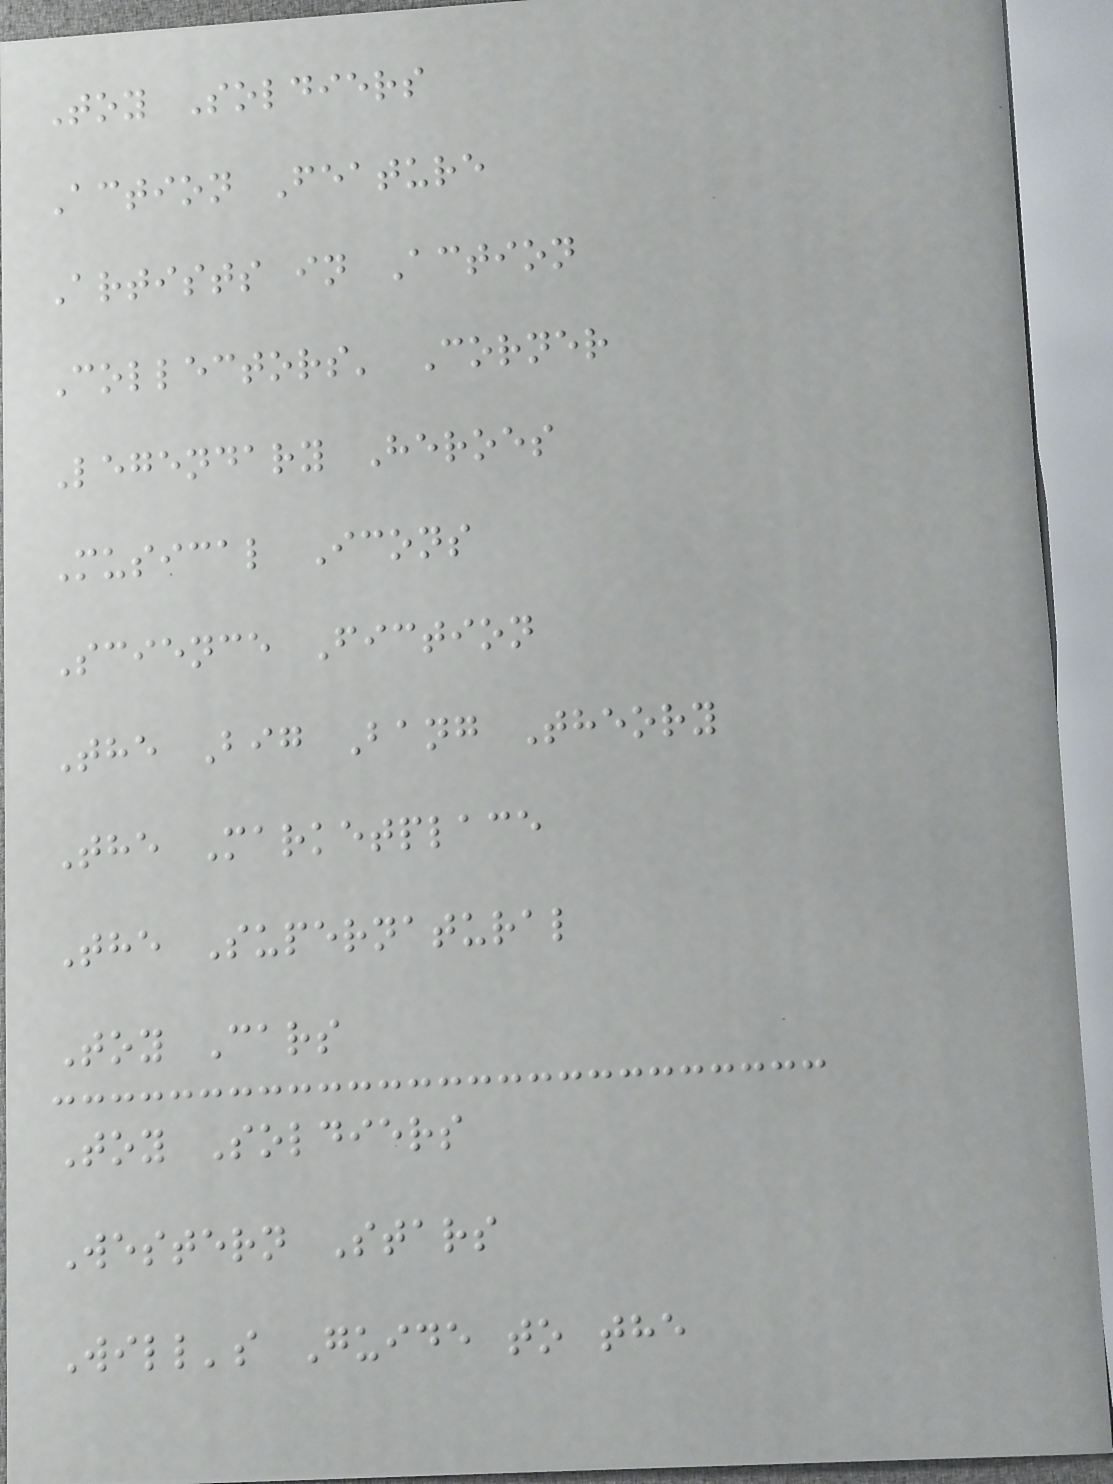Toy Soldiers
Action Feature
Artists in Action
Collectors' Corner
Legendary Heroes
Musical Icons
Science Fiction
The Big Bang Theory
The Marketplace
The Supernatural
Toy Cars
Toy Soldiers
Western Stars
Will's Guide to the
